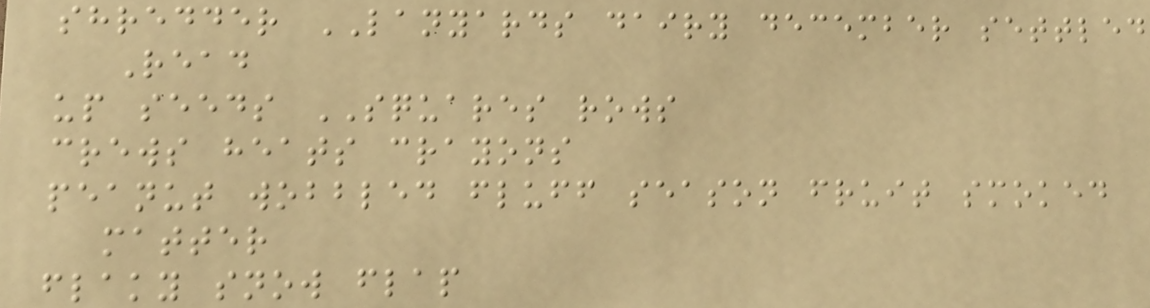shredder LANYARDS dairy december settled
Read
up seeds SQUARES rows
crews heats crayons
peanut wobbled fluff season fruit smoked
matter
flaky snow flap
